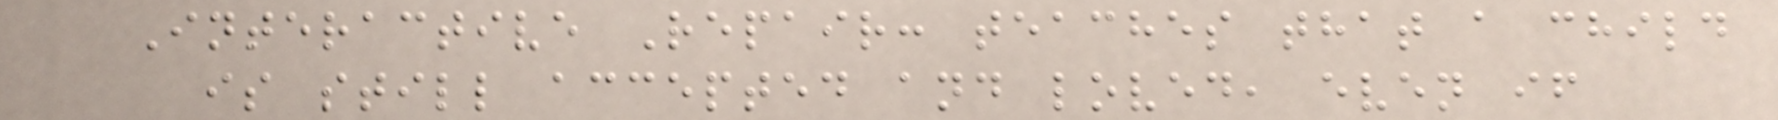Interactive Repair: teaches that a child
is still accepted and loved, even if
